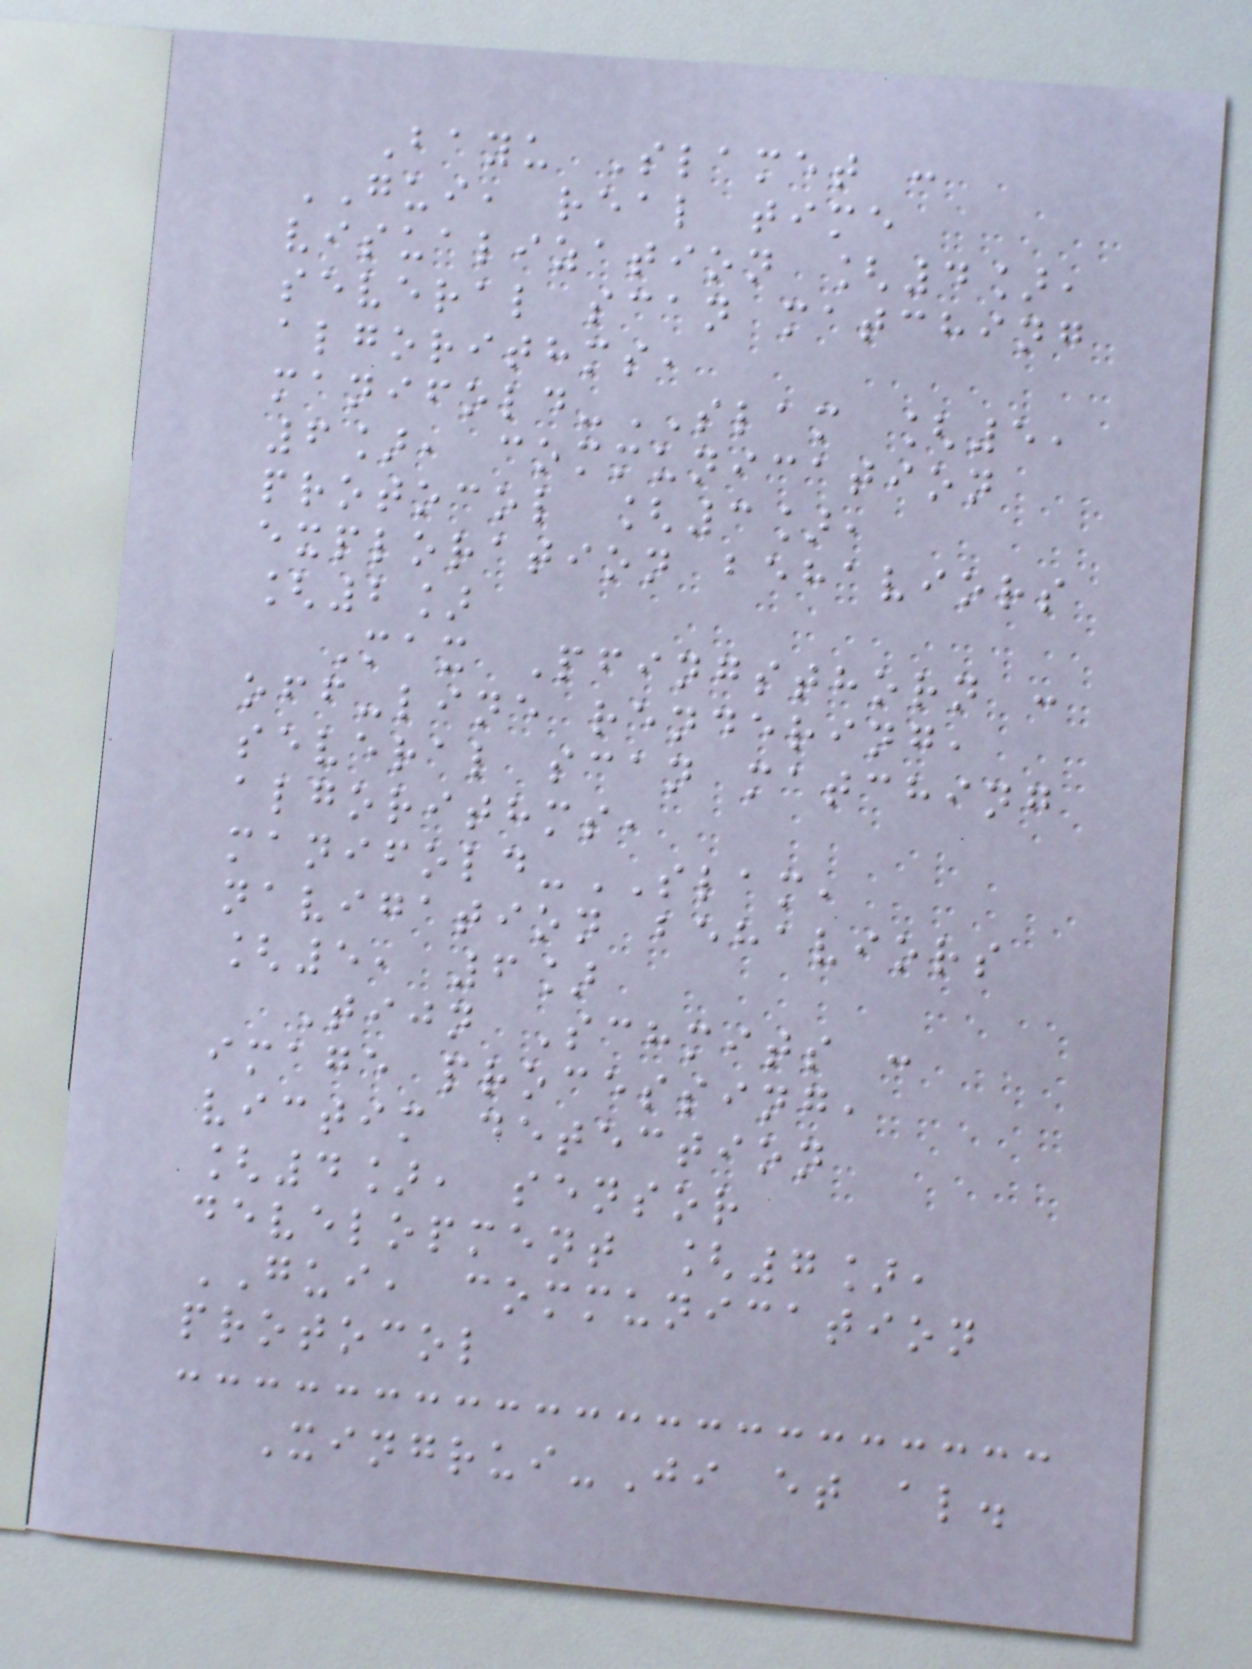Bayu Slamet :
GUI, real time
visualization [4],
several scan matching
algorithms,
manifold-SLAM [5,
6], communication
protocol [3],
exploration behaviors
[2]
Max Pfingsthorn :
off-line rendering,
several scan matching
algorithms,
manifold-SLAM,
navigation behaviors
[5, 6]
Tijn Schmits :
image processing,
victim detection
[4], sensor
development [7],
GUI, communication
protocol
Xingrui-Ji et al.
